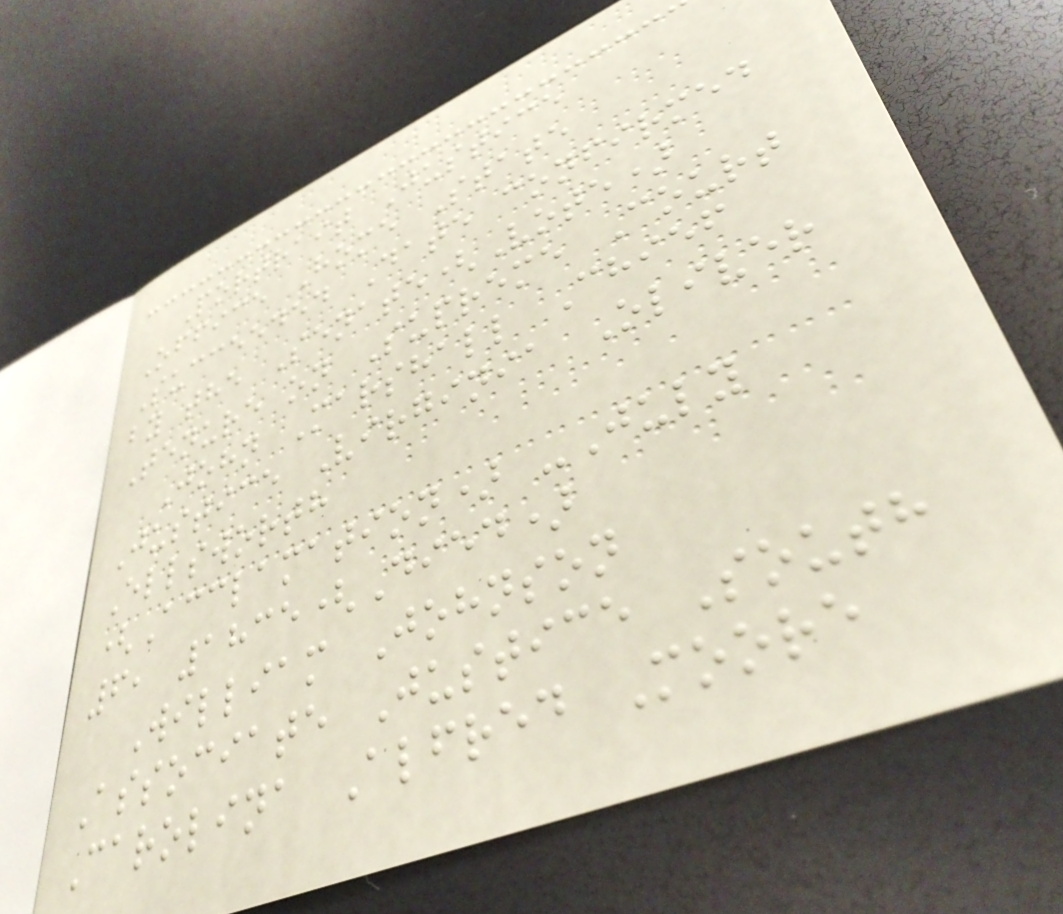Portrait Justice
Office Home State
Succeeded Date confirmed
by the Senate(Vote)
Tenure on Supreme Court
John Marshall Chief
Justice Virginia Oliver
Ellsworth
(Acclamation) -July
6, 1835(Died)
William Johnson
Associate Justice South
Carolina Alfred Moore
